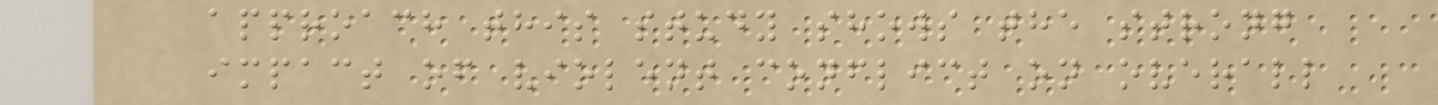approach this study shows the strong
impact of violent conflict on overall
